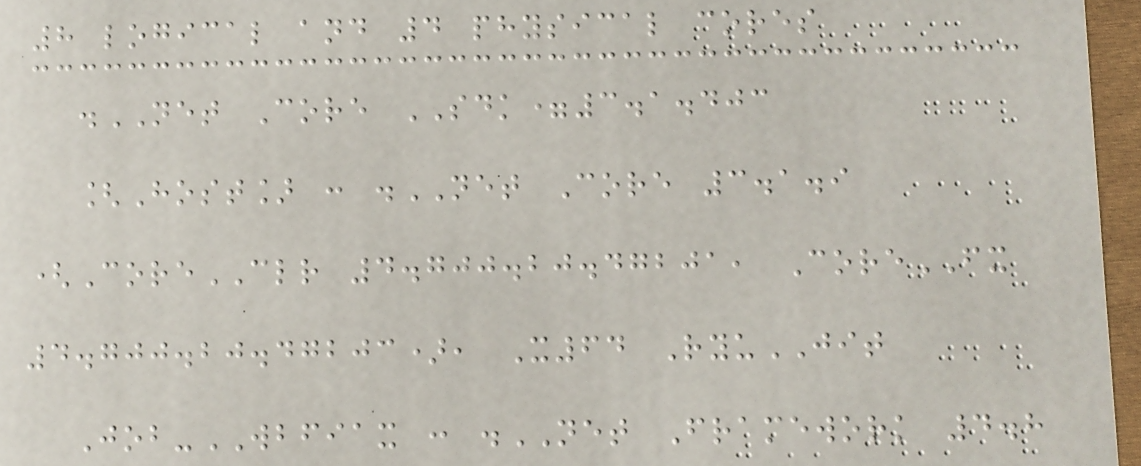8 logical and 4 physical cores
.NET Core SDK=3.1.403
[Host] : .NET Core 3.1.9
(CoreCLR 4.700.20.47201, CoreFX
4.700.20.47203), X64 RyuJIT
Job-WBFIAX : .NET Framework 4.8
